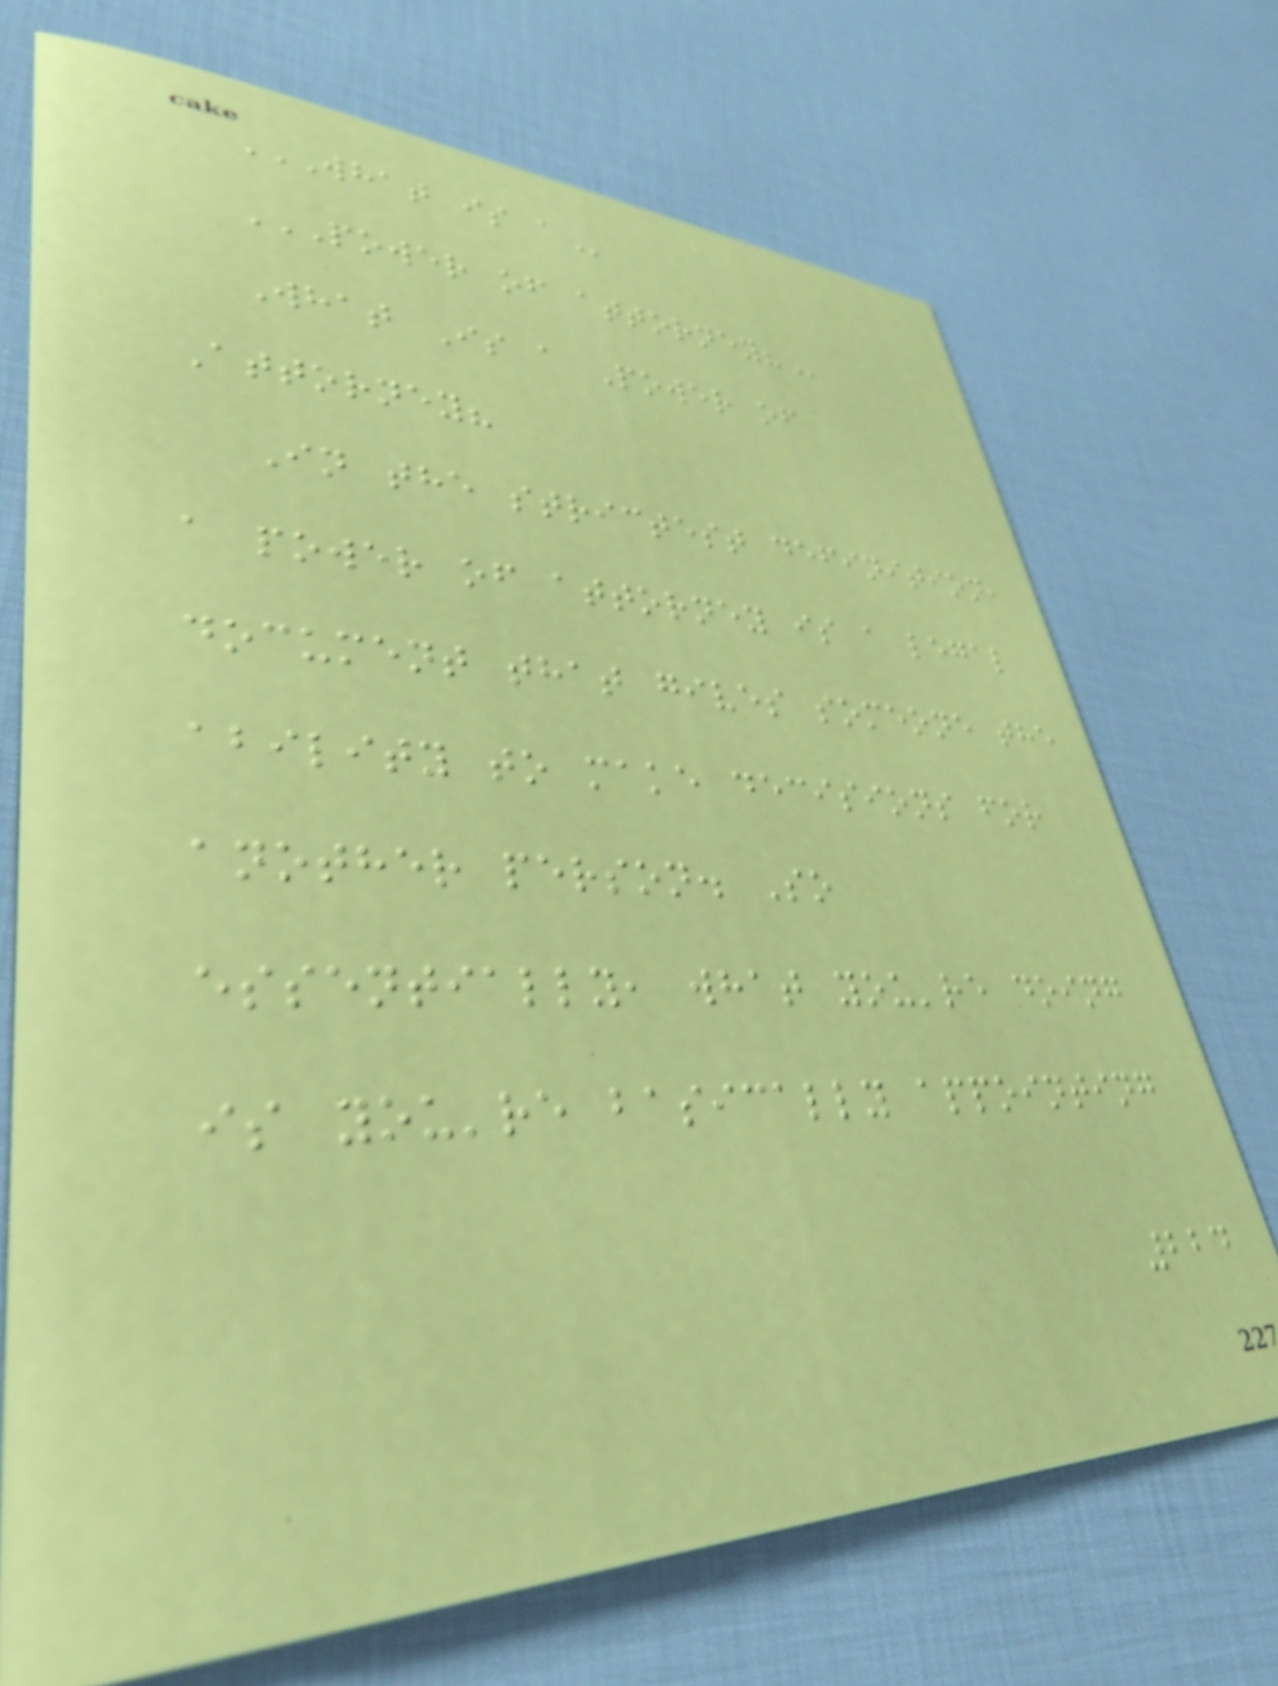WHAT IS A
POWER OF ATTORNEY?
What Is a Power of
Attorney?
In the strictest definition,
a power of attorney is a legal
document that gives someone the
ability to make decisions for
another person. So
essentially, what you're doing
is you're basically appointing
224
